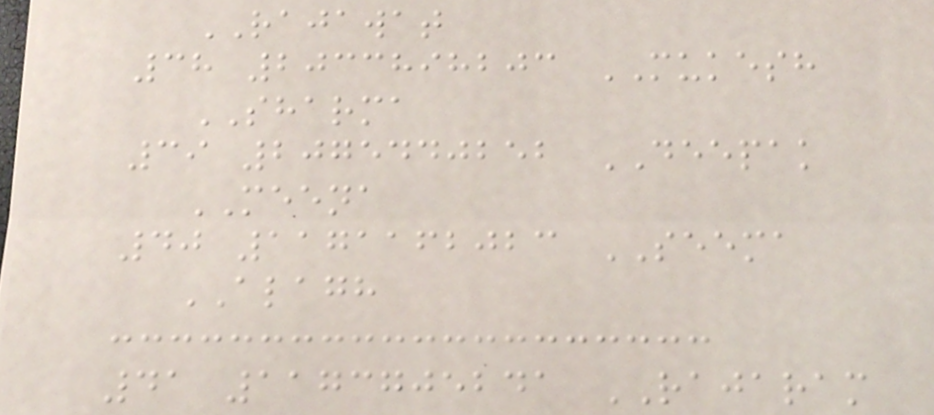RAJAWAT
38 2033898203 MUKESH
SHARMA
39 2075440252 DEEPAK
MEENA
40 1171162023 SEEMA
ALAGH
41 1173705241 RAJARAM
